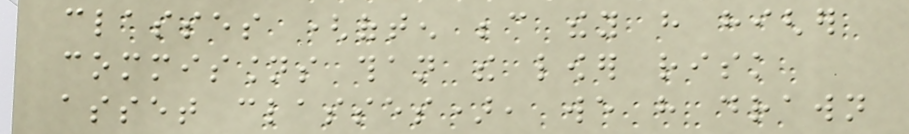classes (often because they have higher
commissions than the lower risk
asset classes), we have drawn
